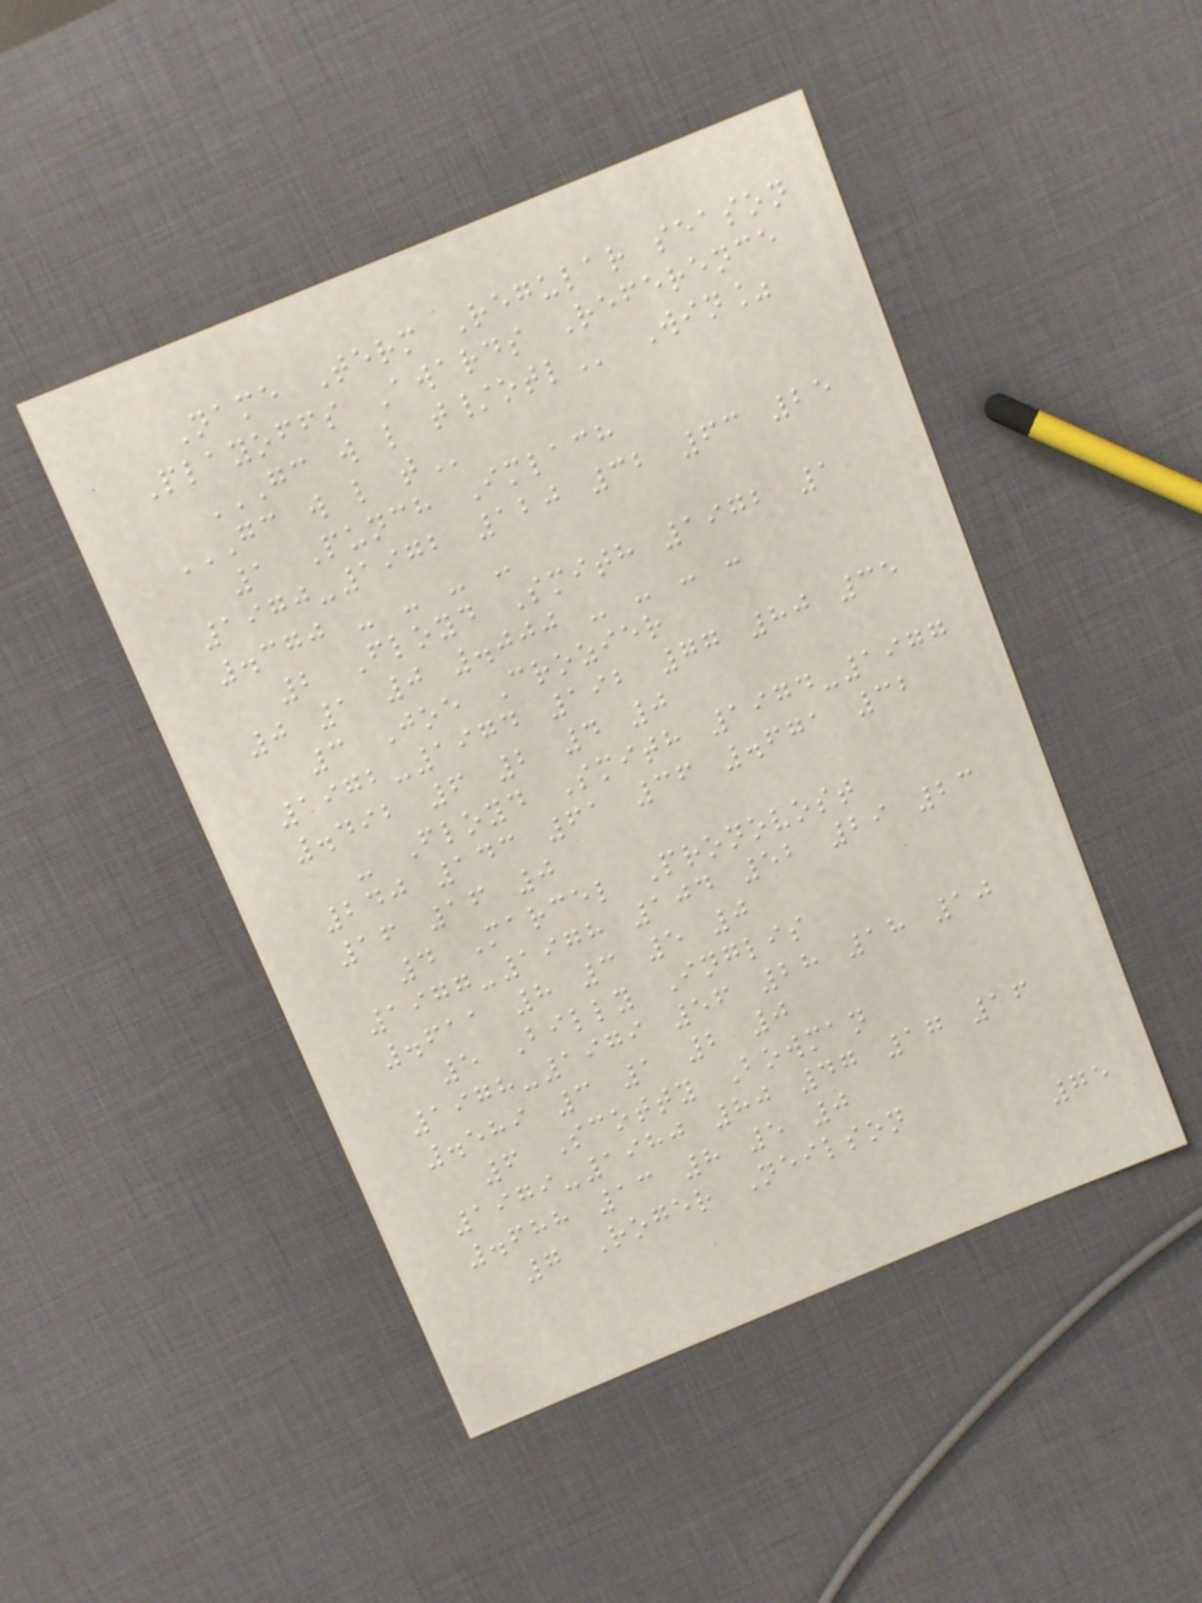Name Term Regular season
Playoffs Awards Reference
GC W L T/OTL Win%
GC W L T
1 Punch Imlach
1970-1972 120 32 63 25
.370 - - - -
2 Floyd Smith 1972 1
0 1 0 .000 - - - -
3 Joe Crozier
1972-1974 192 77 80 35
.492 6 2 4 0
- Floyd Smith 1974-1977
240 143 61 36 .671 32
16 16 0
4 Marcel Pronovost
1977-1978 104 52 29 23
.611 8 3 5 0
5 Billy Inglis
1978-1979 56 28 18 10
.589 3 1 2 0
6 Scotty Bowman
1979-1980 80 47 17 16
.688 13 8 5 0
7 Roger Neilson
75
